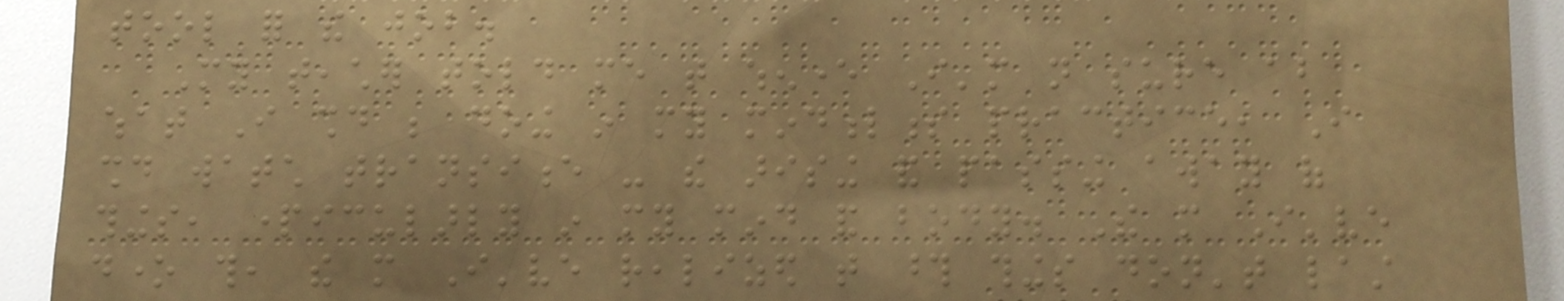tool for the job.
My teacher told me that whenever I'm not sure about
what I should be doing in my mindfulness practice, I
should watch transience - the arising and passing away of
things, particularly in my mind and body. The more I've
done this, the more I've realized that those things don't last
